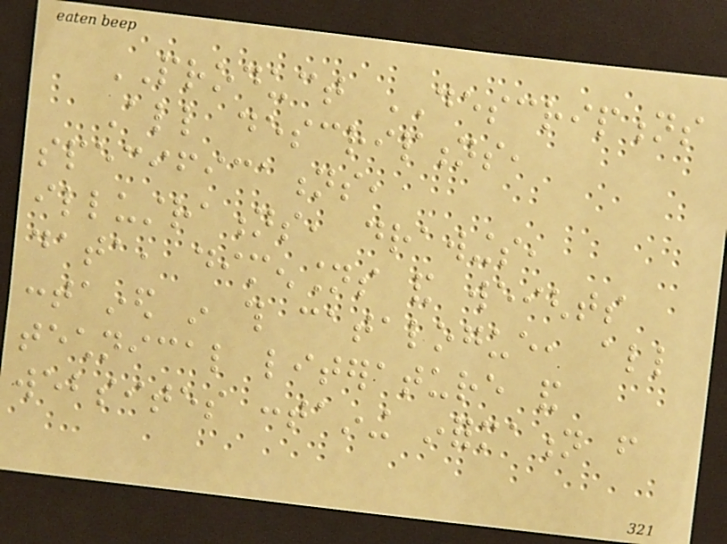PRODUCT DESCRIPTIONS
All descriptions,
specifications,
illustrations, drawings,
data, dimensions and weights
contained in this catalogue, all
technical literature and
websites containing information from
